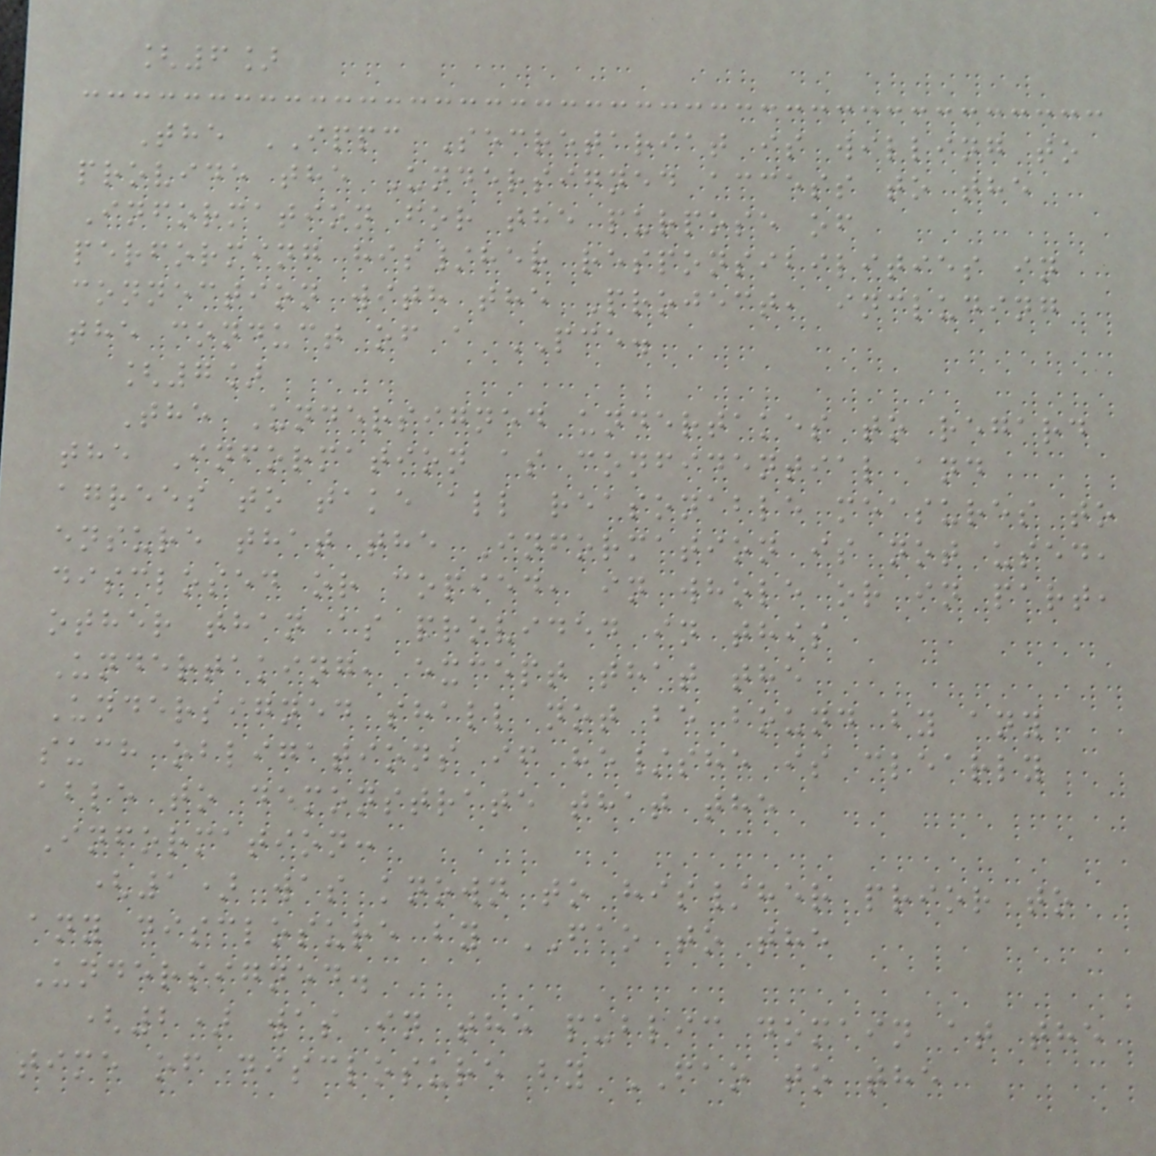[6]
The IPPC Secretariat is willing to
provide the Undersigned access to the
Information for the purpose of
performing his/her responsibilities in
connection with the Project, including
the conduct of a PCE.
[7]
The Undersigned undertakes to regard
the Information as confidential and
agrees to take all reasonable measures to
ensure that the Information is not used,
disclosed or copied, in whole or in part,
other than as provided in this
Undertaking, except that the
Undersigned shall not be bound by any
such obligations if he/she is clearly
able to demonstrate that the
Information:
(1) was known to his/her prior to
any disclosure by FAO to the
Undersigned.
(2) was in the public domain at the
time of disclosure by FAO to the
